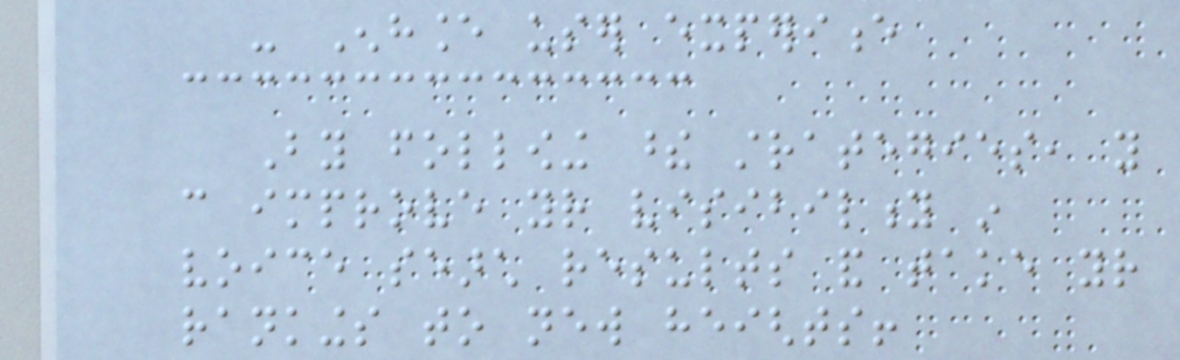- Enhance user experience
By following these strategies, you
can improve your visibility in
voice search results and take your
rankings to new heights!
